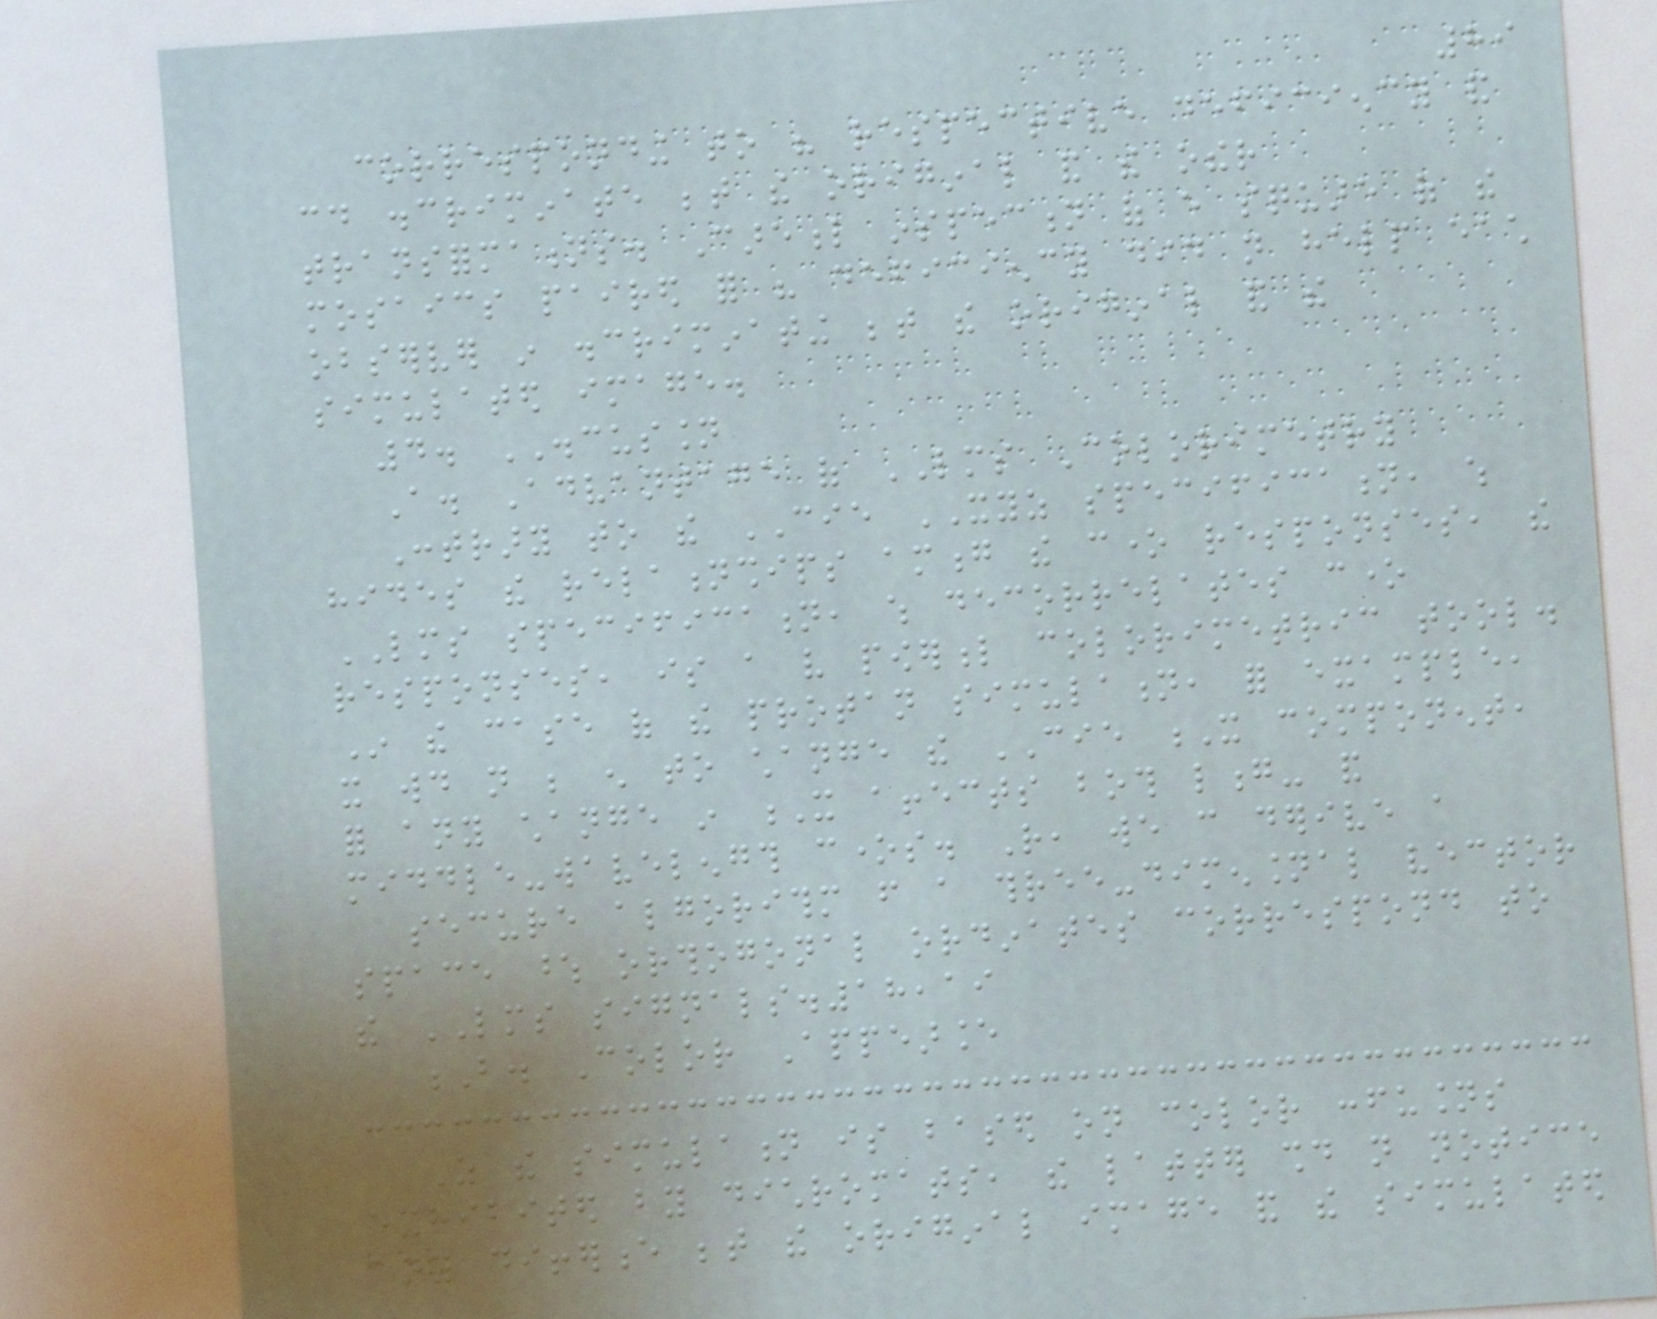89
corresponding to his respective deficiency and
could discriminate between the original and the other
transformations. Careful inspection of every square of the
mosaics paired for his deficiency did not help each
observer in discriminating between the original and the
simulated image.
4. DISCUSSION
A. Advantage of LMS Colorimetry
Contrary to the CIE XYZ specification, which
hides the relationships among the cone responses, the
LMS specification, which decorrelates cone
responses, is a very powerful colorimetric tool.
In the case of the protan simulation, for example,
it would not be enough to change the CIE X component,
for any change in X affects both long- and
middle-wavelength cones. Rather, we can derive a
secure algorithm from a three-dimensional vector
space whose orthogonal ordinates correspond to
the LMS signals.18,19
B. Color Appearance
As the simulation is based on color confusions
exhibited by dichromats, the latter should not notice
any difference between the original image and the simulated
